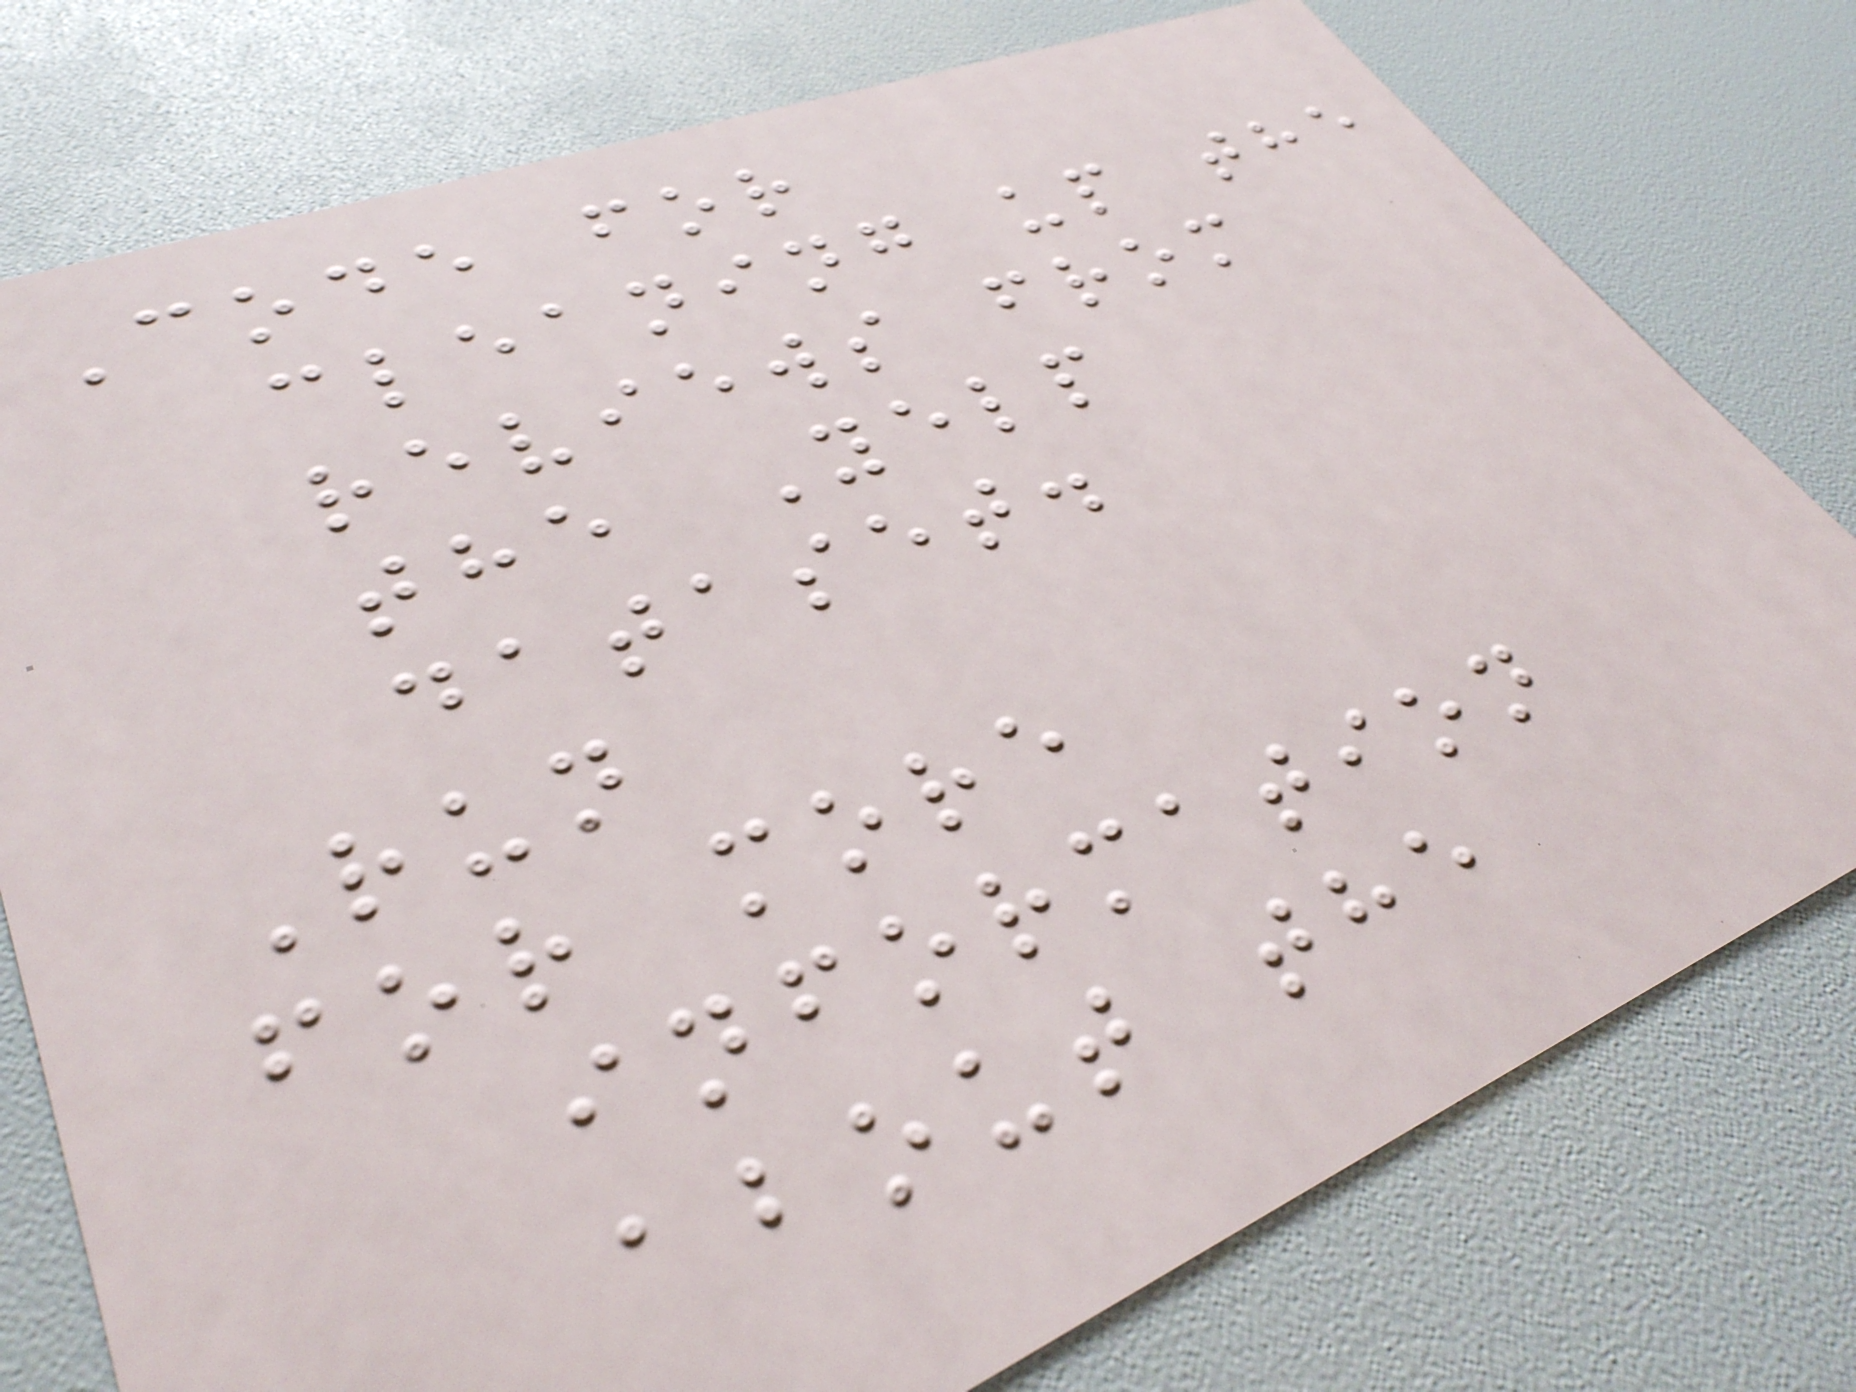Code for
cleaning up the
reviews from
the Yelp
dataset.
Run
for more
information
about the
